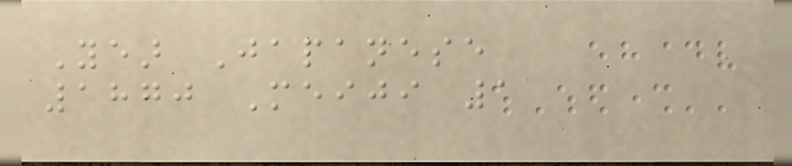Year Japanese
1870 Meiji 1
